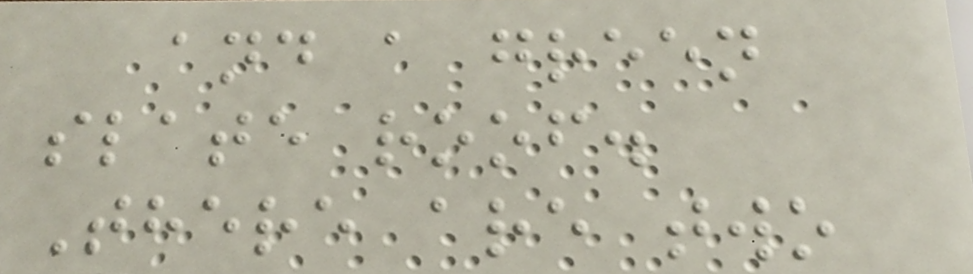and a green
slate roof.
There are two
